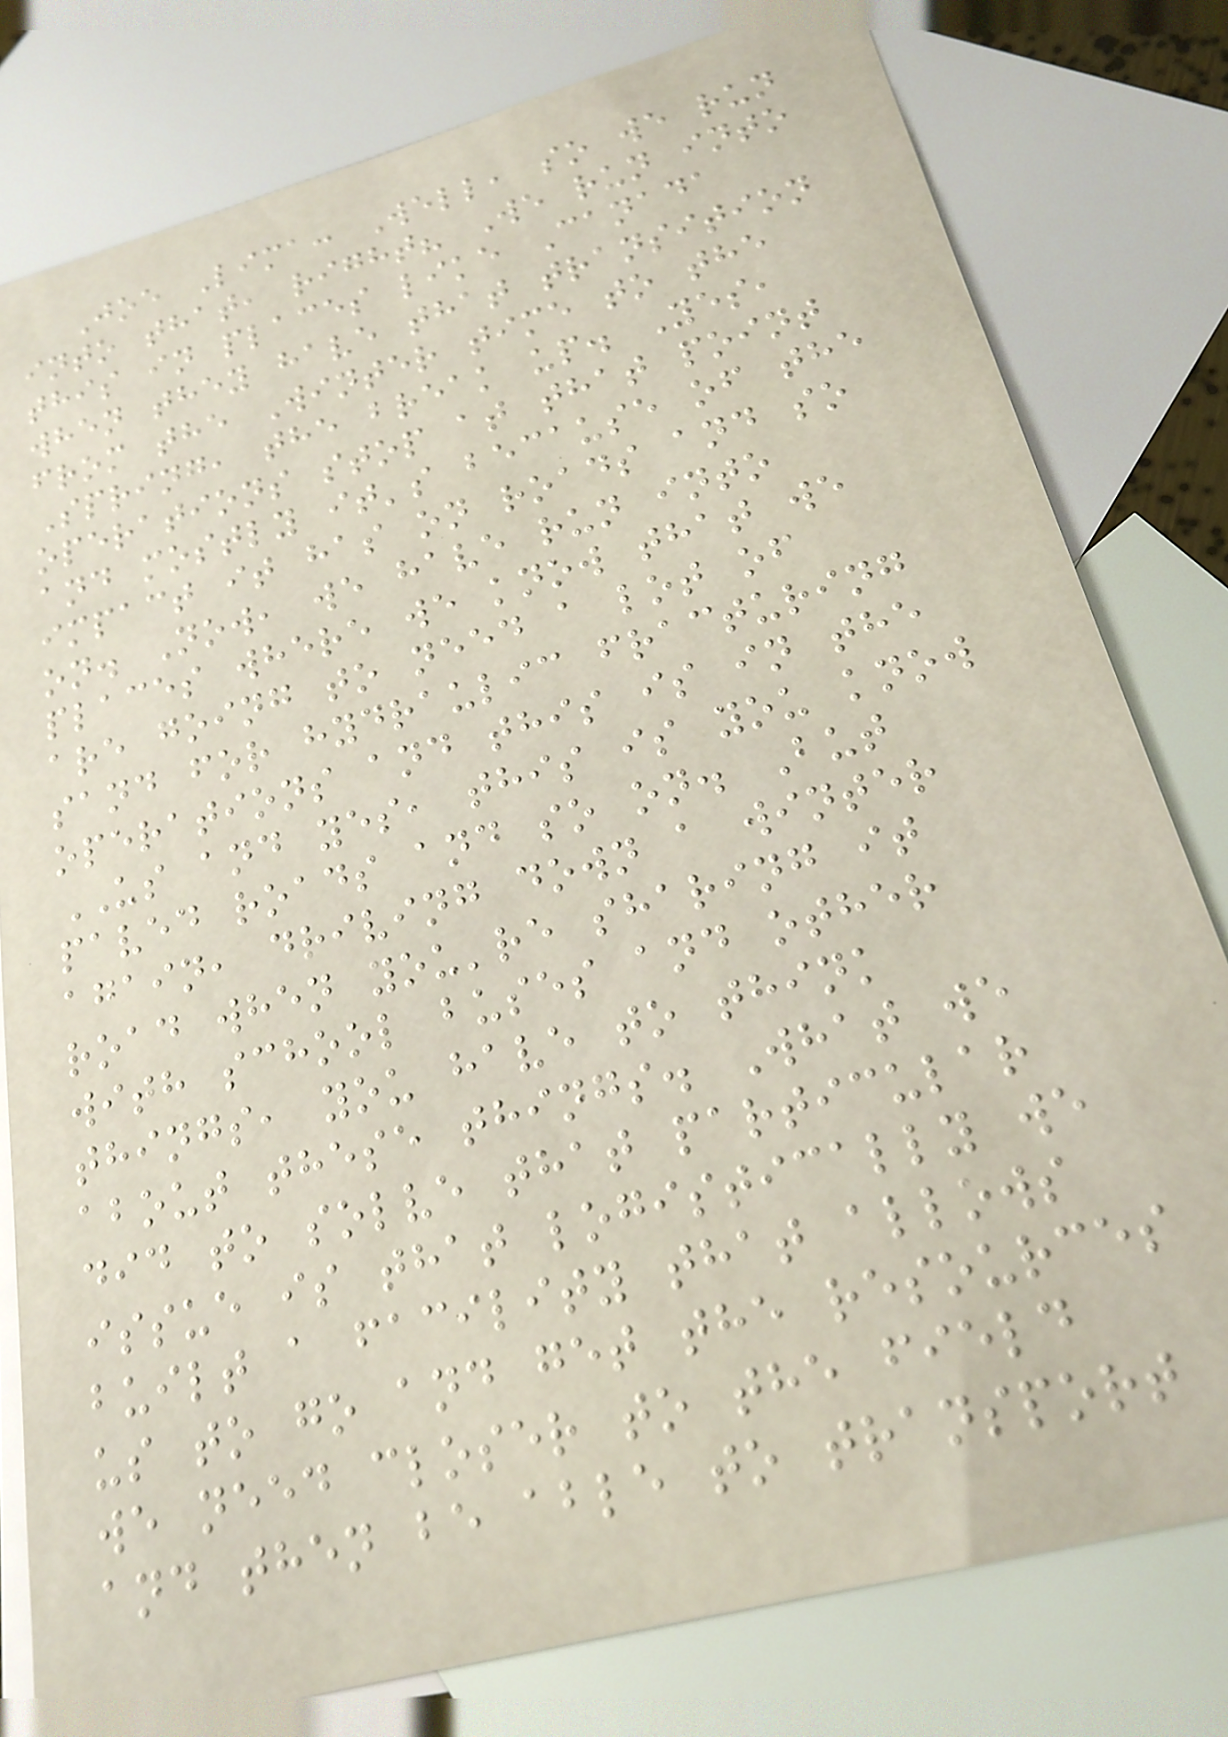Joe Lima: Well, so we run
into that, right? We run into
this in places like Canada
when they have that transition
from the Winter time to the
Spring, the break up. Yes,
operations stop at that point
and mostly it's because of the
impact it has on roads and so
on. Now, we have run into
places where we know that we
are going to need a lot of
sand for hydraulic fracturing
operations and this is in the
US and yes, this is you know
paved roads and so on. But
again, driving down a winter
road when you're sharing it
with school buses and other
things, you have to think
about these things. What we
did to solve that particular
issue is that logistically we
built a facility that allows
us to go and get the resources
we need closer to the field
and then be able to transport
